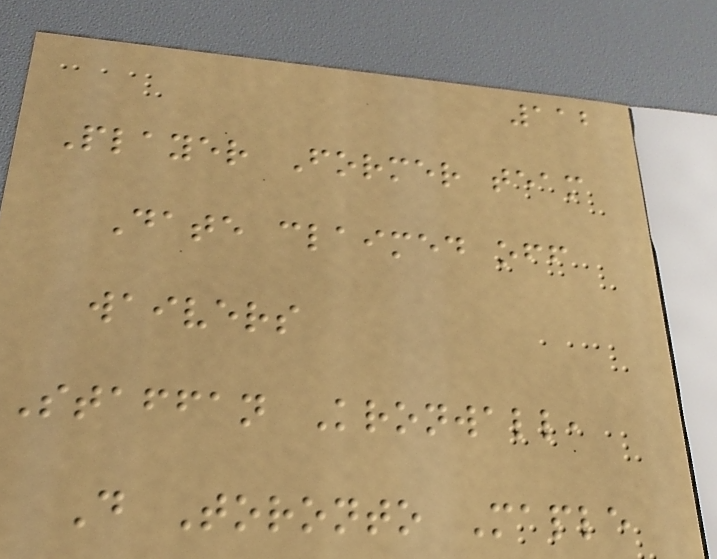112
Player Former team
Date claimed off
waivers
Staffan Kronwall,
D Toronto Maple
